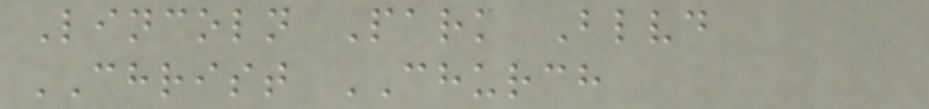Lincoln Park Blvd
CHRIST CHURCH
